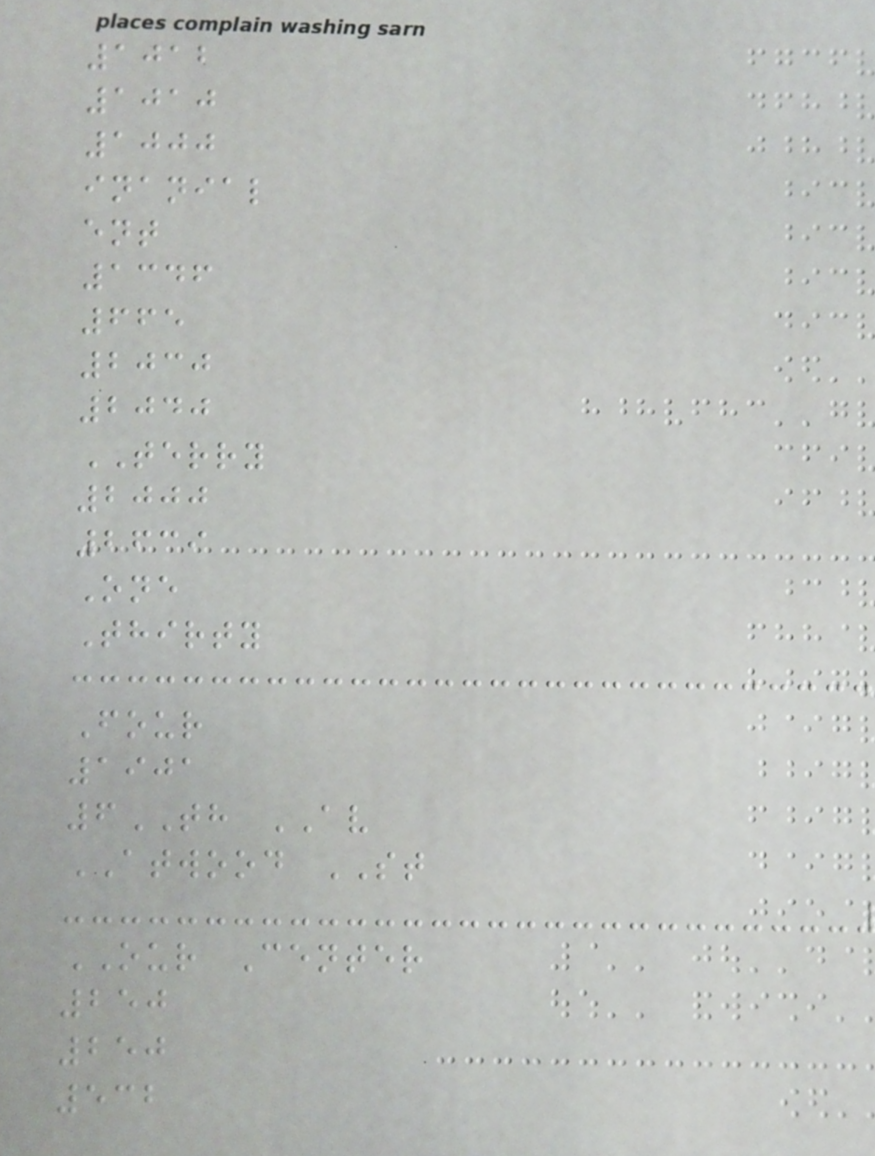1012
1010
1000
inanial
ent
1346
665
2030
2040
TERRY
2000
2639
One
Thirty
Four
1901
6TH AV
ATWOOD ST
OUR Center
250
250
532
